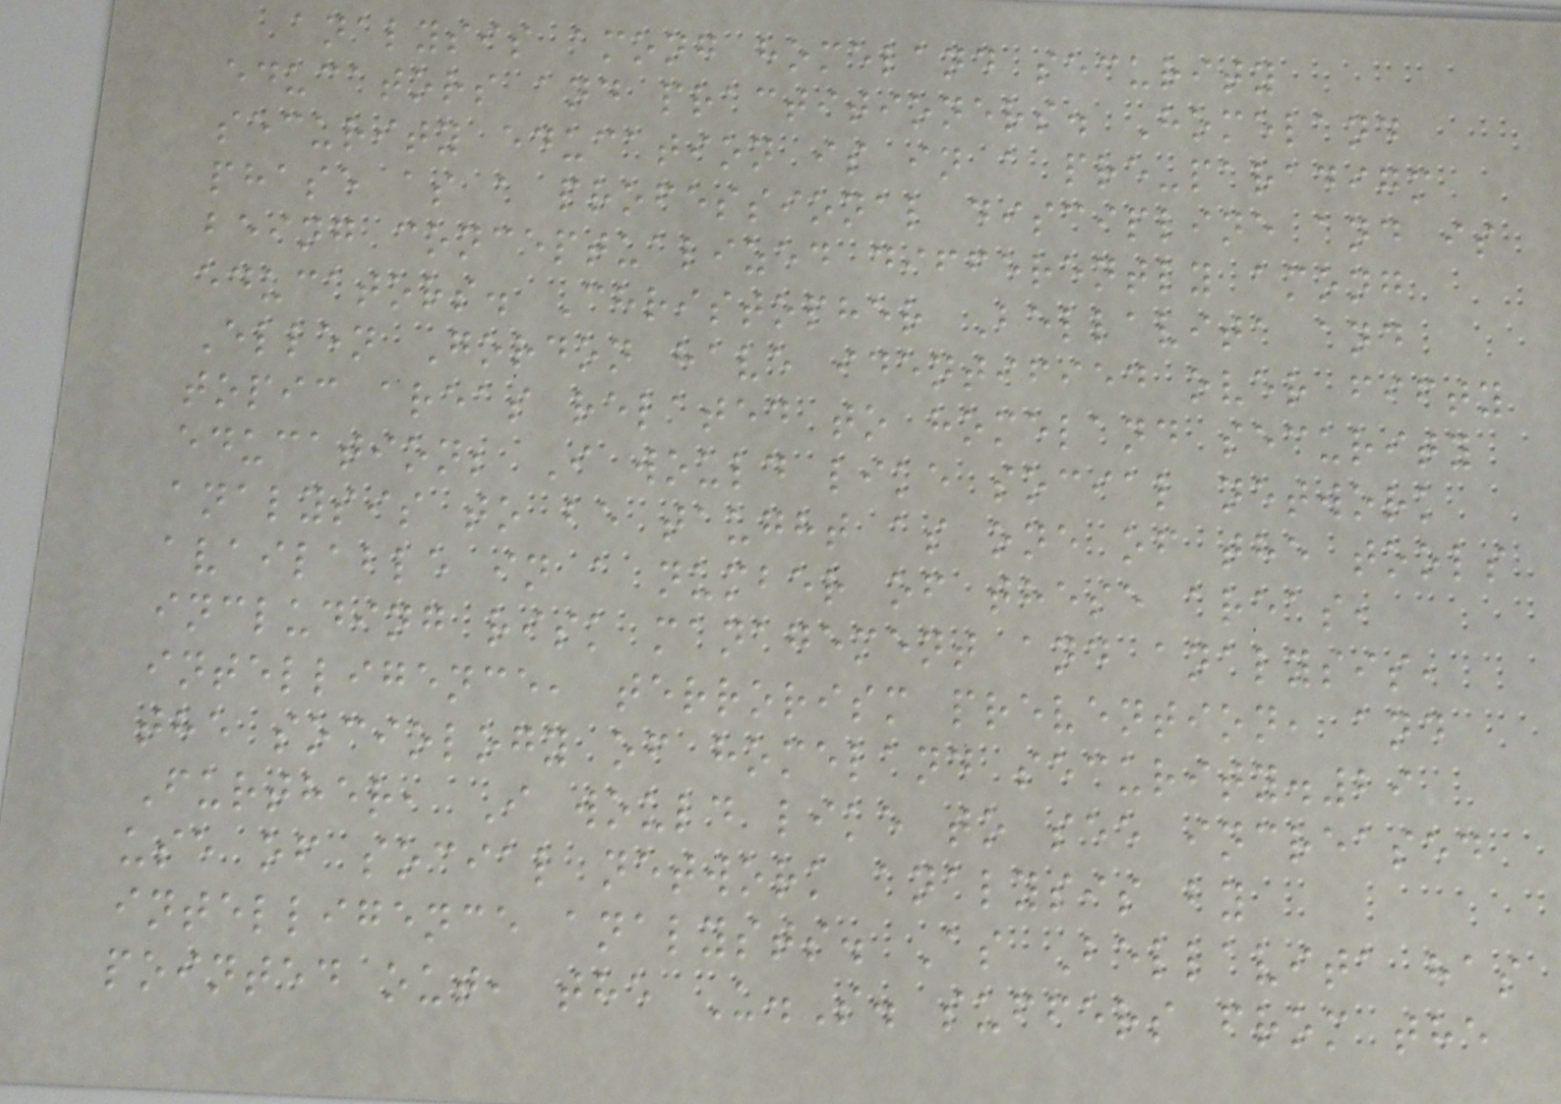analysis among homeland security
educators and practitioners. Homeland
security education is in a pre-paradigm
phase as a professional discipline and is
being conceptualized differently among
educators. Christopher Bellavita and
Ellen Gordon have identified over fifty
topic areas related to homeland security
education; I would like social network
analysis to be taught as one of the tools
available in a number of these areas,
including risk management and analysis,
intelligence, terrorism prevention, and
the sociology of homeland security.29
Further, I would like to see increased
use of social network analysis by
intelligence analysts. As Bellavita has
pointed out, the U.S. suffers from the
